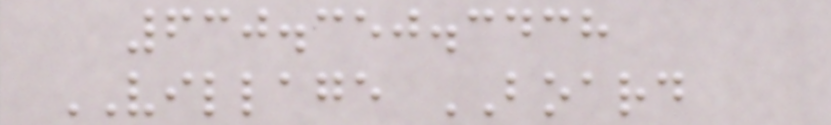630.350.3438
VILLAGE BOARD
